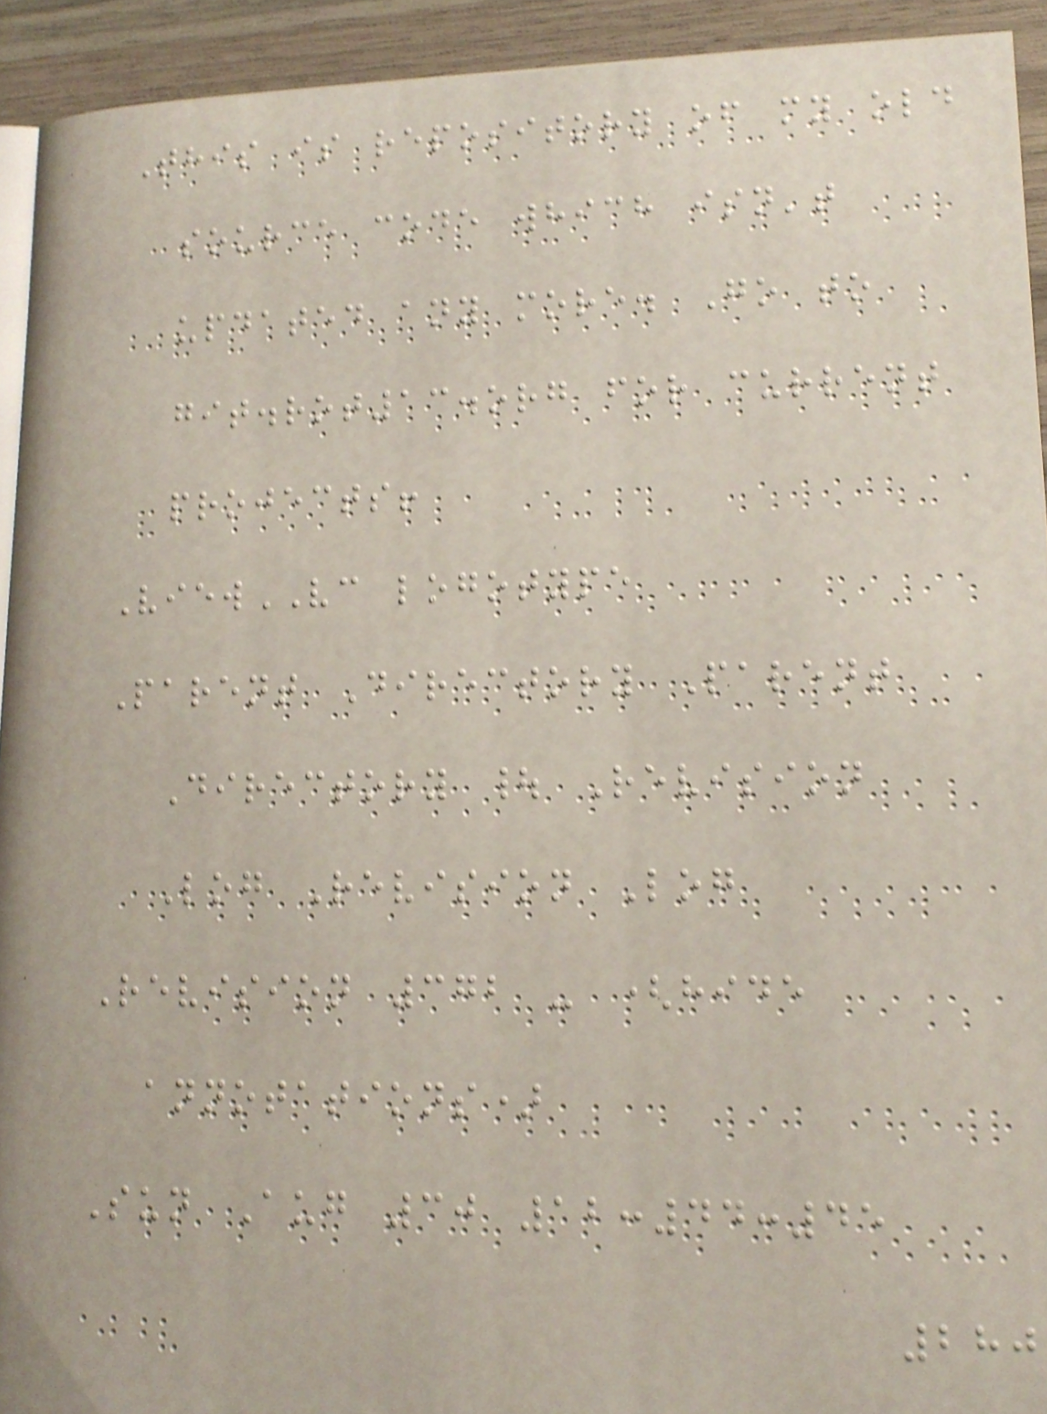This is repository of my old
source code which isn't
updated any more. Go to
git.rot13.org for current
projects!
ViewVC logotype
Parent Directory Parent
Directory | Revision
Log Revision Log
Revision 372 - (hide
annotations)
Sun Aug 30 12:44:45
280
